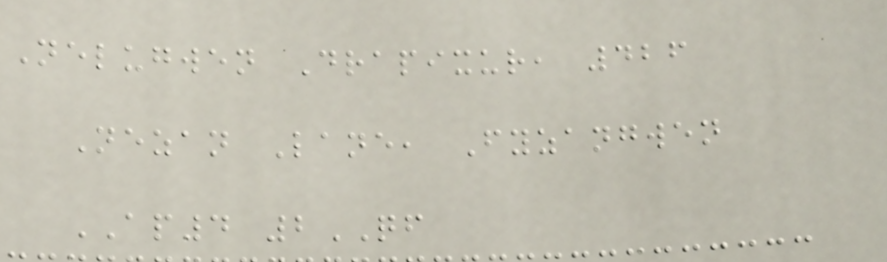Nelugwen Drapixur, 426
Nezan Lane, Fyzangwen
AP4 2QF
